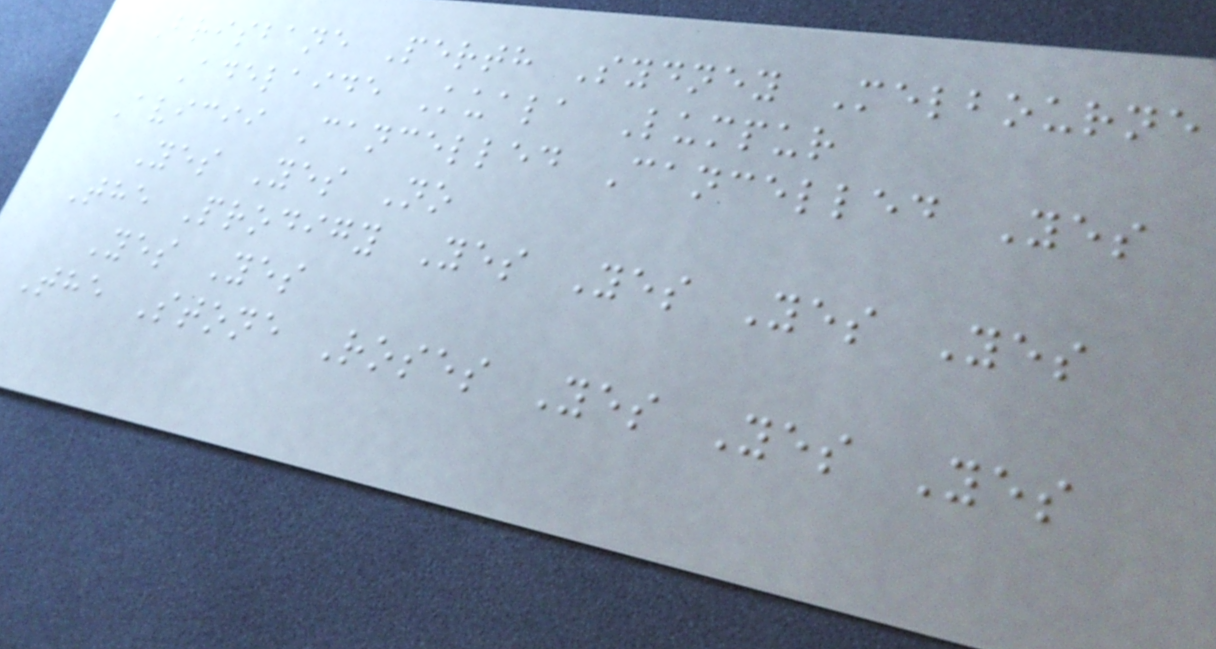Brisbane Perth Sydney Melbourne
Adelaide Kuala Lumpur
Avicii Cancelled Cancelled Yes
Yes Yes No
The Prodigy Yes Yes Yes Yes
Yes Yes
The Stone Roses Yes Yes Yes
